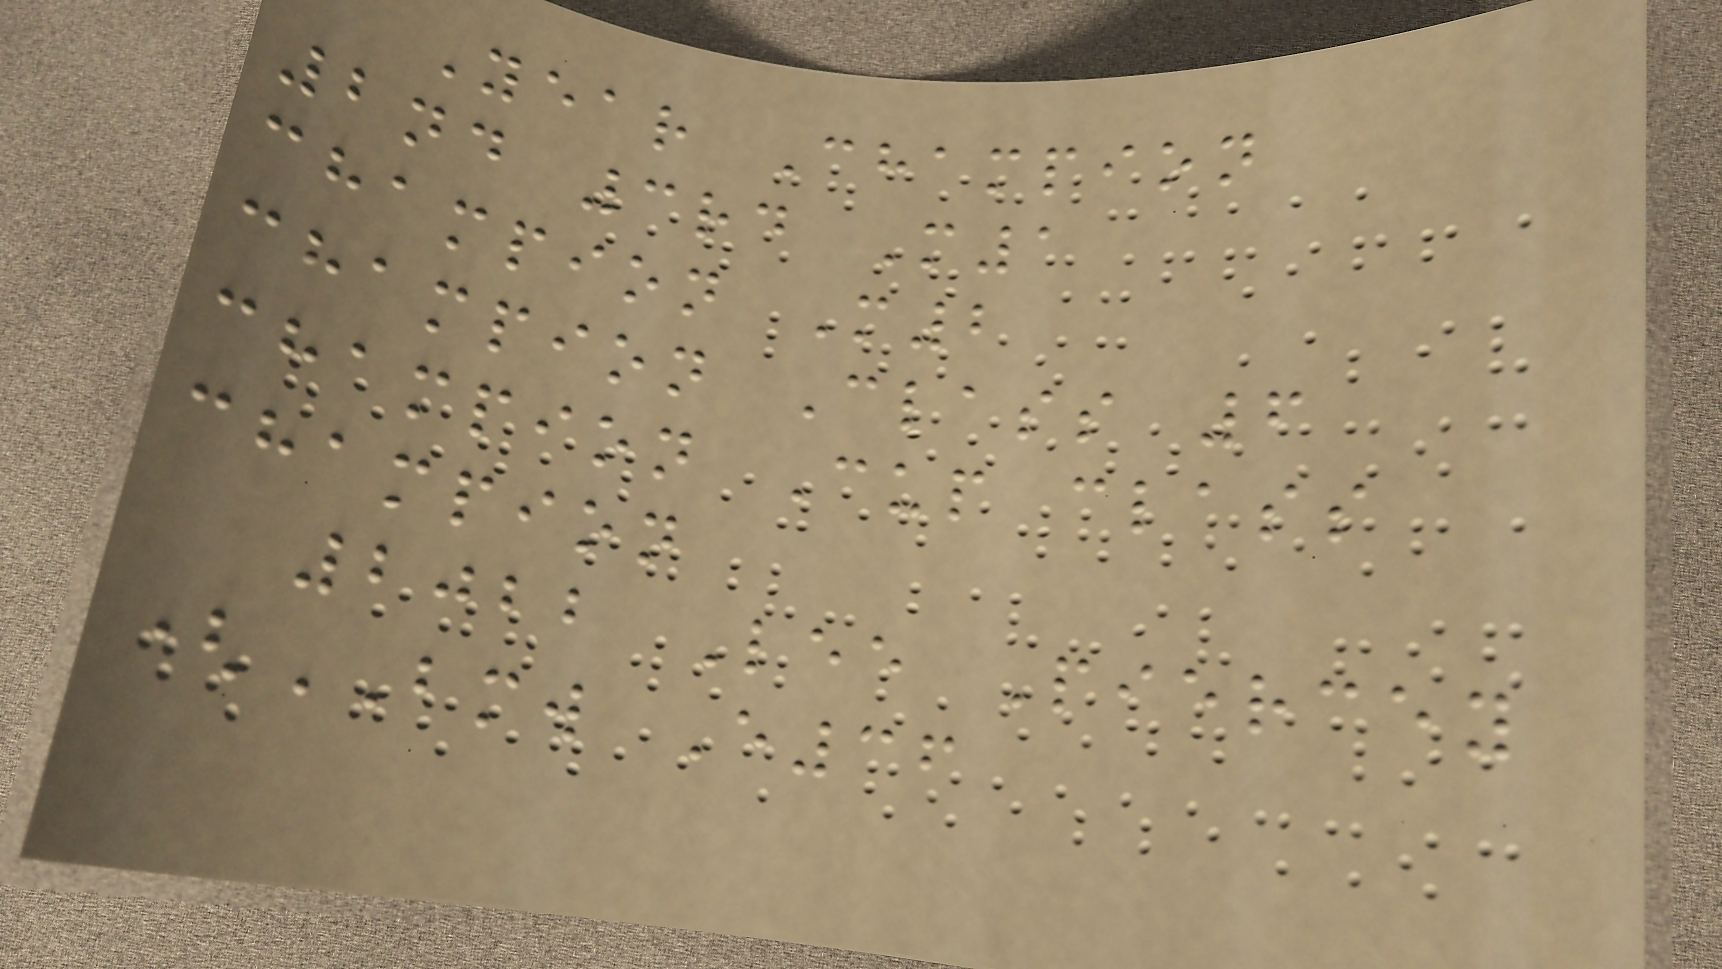Year Champion
2nd 3rd M1
champion M2
champion Class 6
champion Cup class
champion
2022 Lee Piercey
(BMW E36
